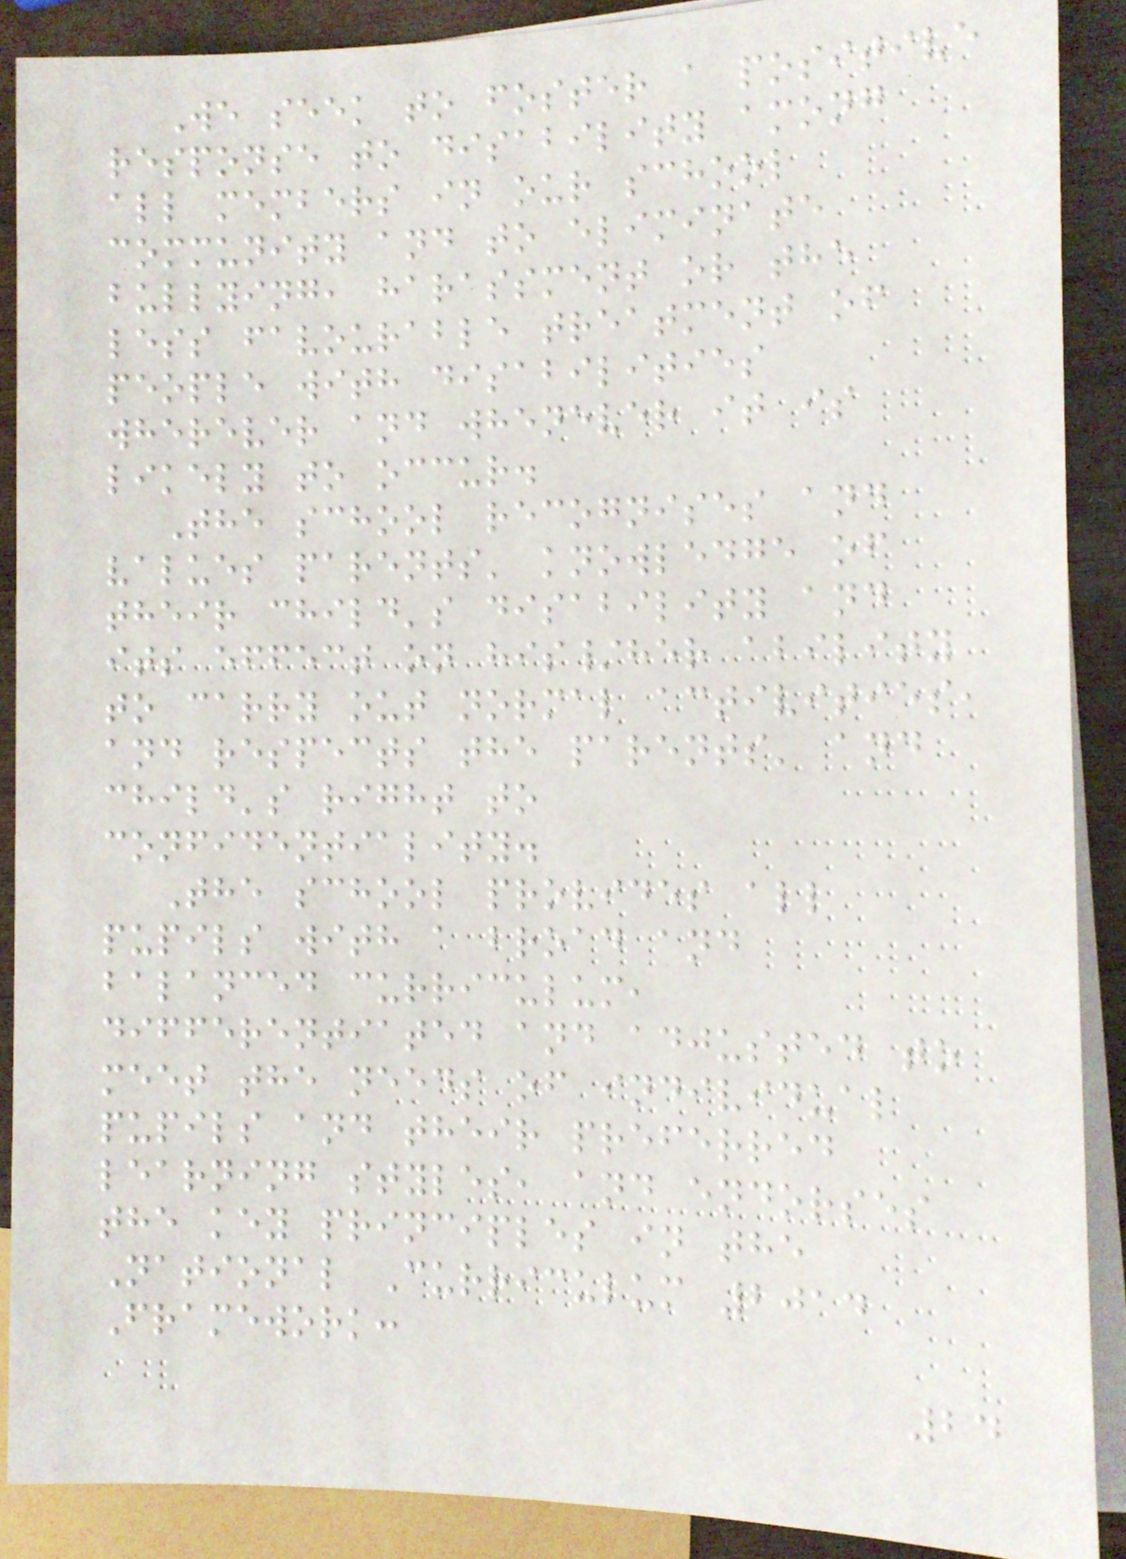We seek to foster a positive
response to disability among
all members in our school
community and to eliminate
bullying, harassment or the
less favourable treatment of
people with disabilities
wherever and whenever it is
likely to occur.
The school recognises and
values parents' knowledge of
their child's disability and
its effect on his/her ability
to carry out normal activities,
and respects the parents' and
child's right to
confidentiality.
The school provides all
pupils with a broad and
balanced curriculum,
differentiated and adjusted to
meet the needs of individual
pupils and their preferred
learning styles, and endorses
the key principles in the
National Curriculum 2014
Framework:
24
